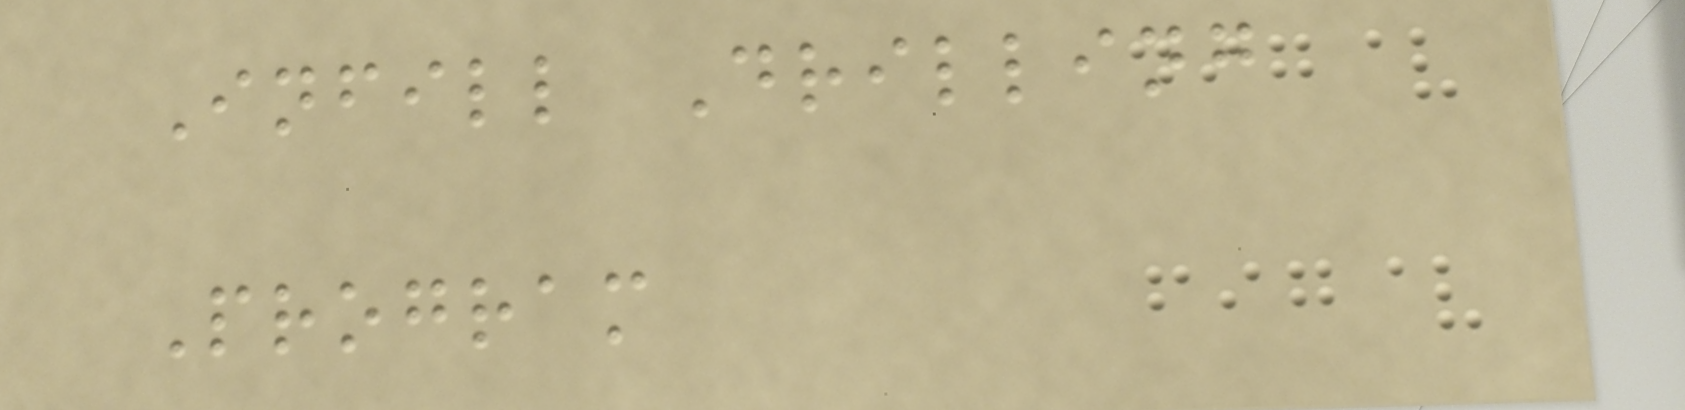Infill Drilling
Program
